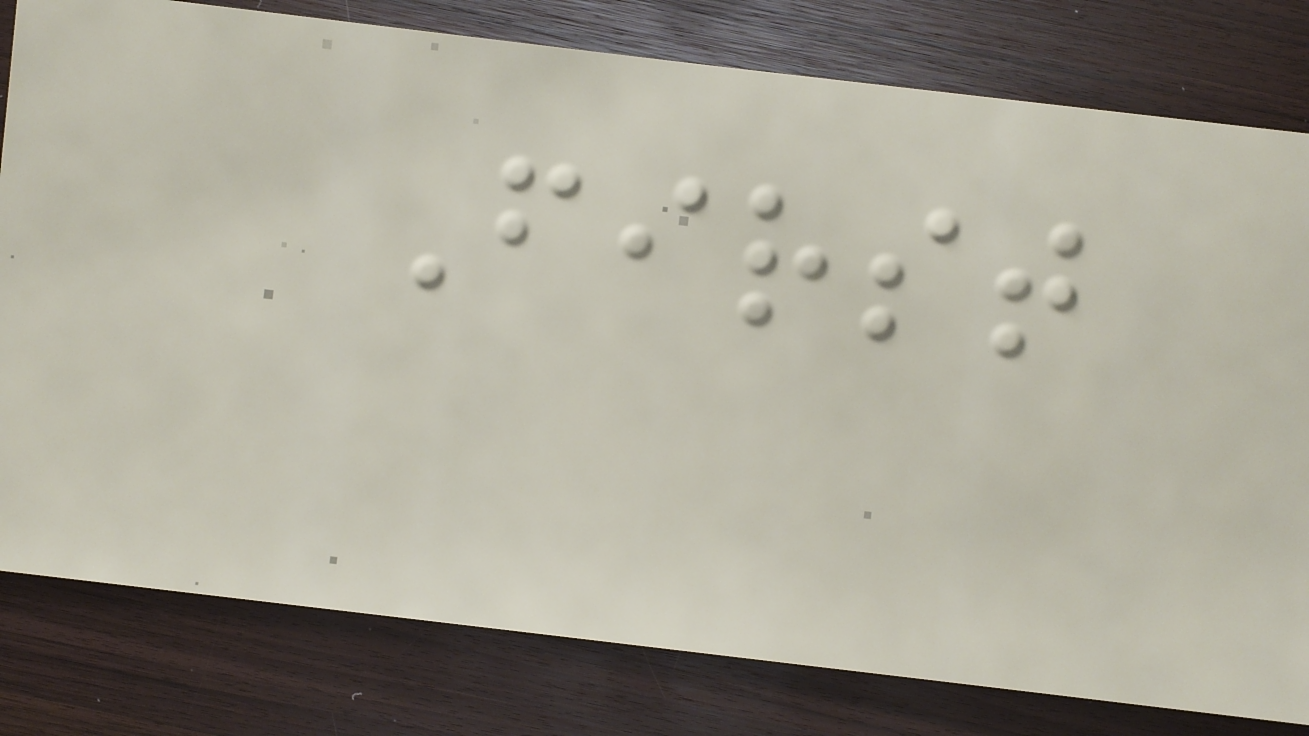First
